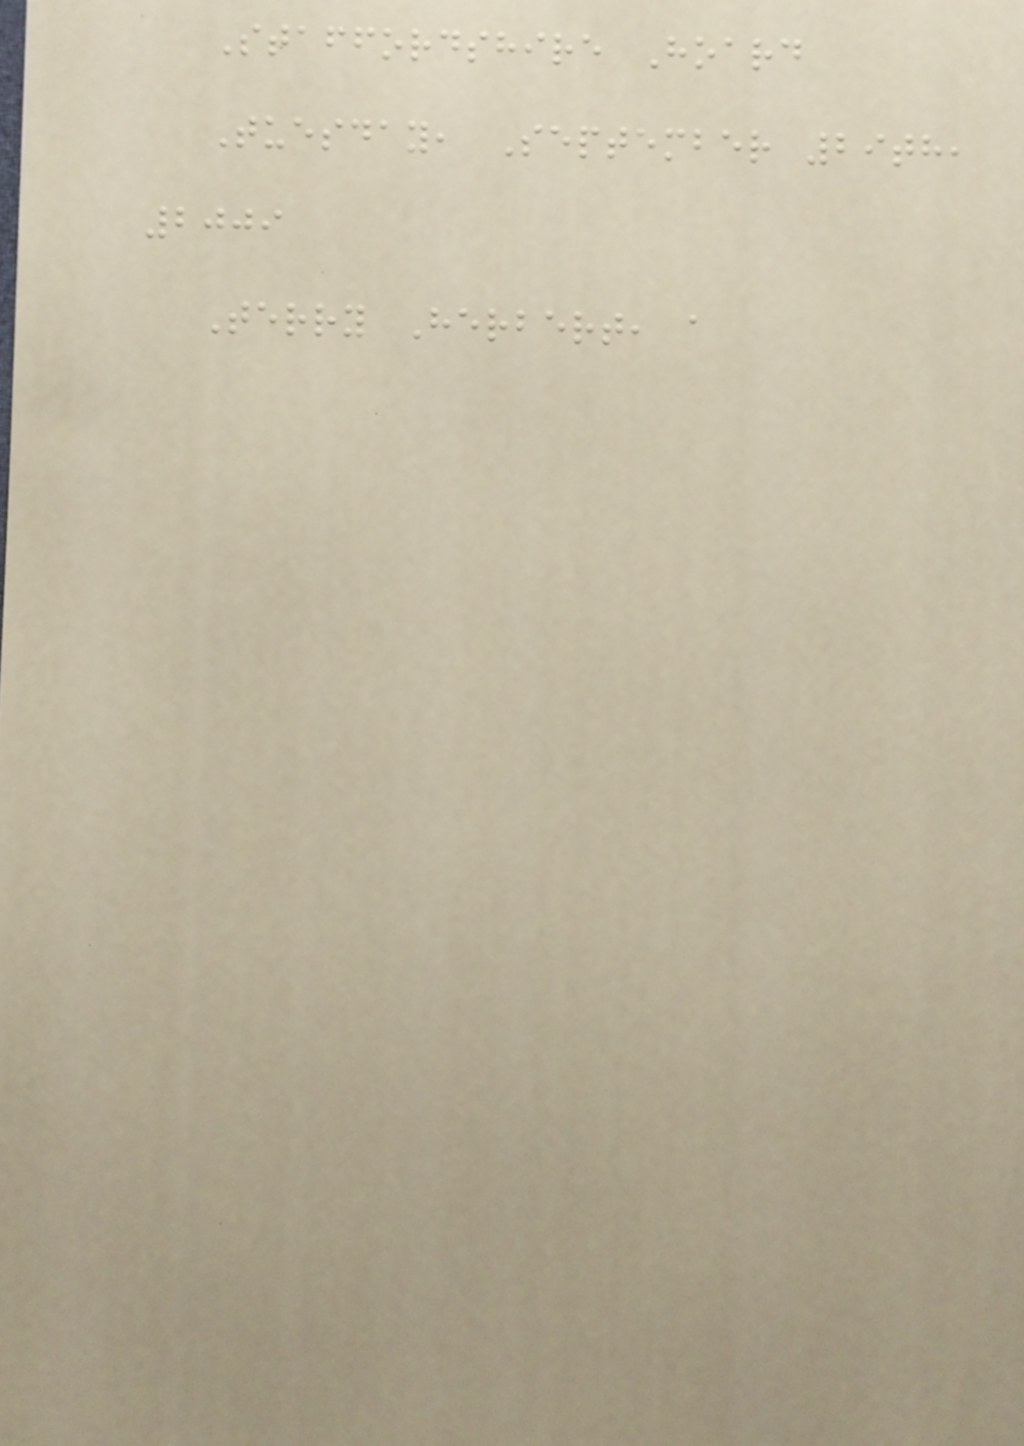Staffordshire Hoard
Tuesday, September 29th,
2009
Terry Herbert, a
